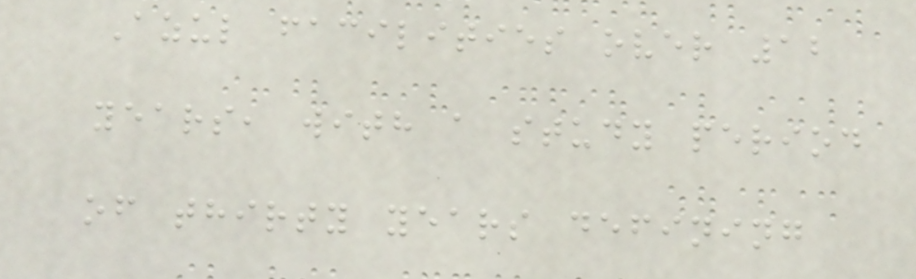Azul facilities over 12
years, with a study period
of thirty years defining
